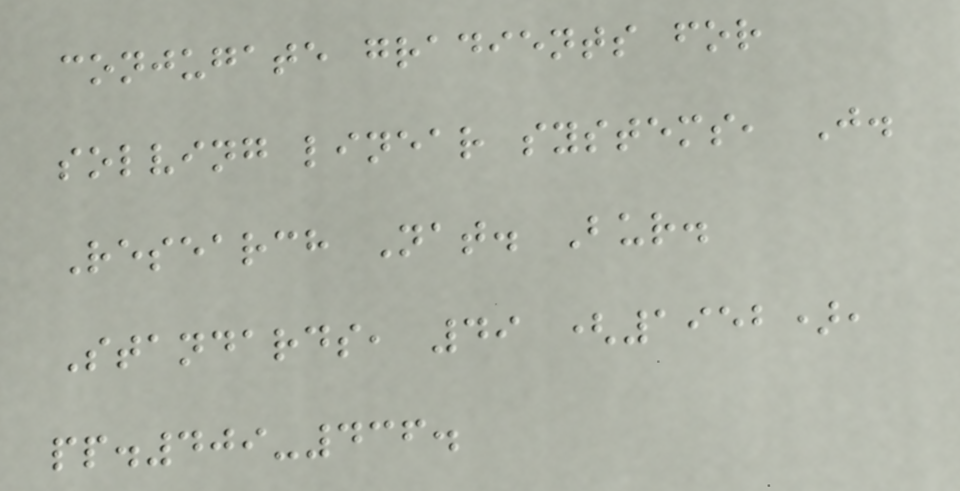conjugate gradients for
solving linear systems, J.
Research Nat. Bur.
Standards, 49 (1952),
pp.409-436.
